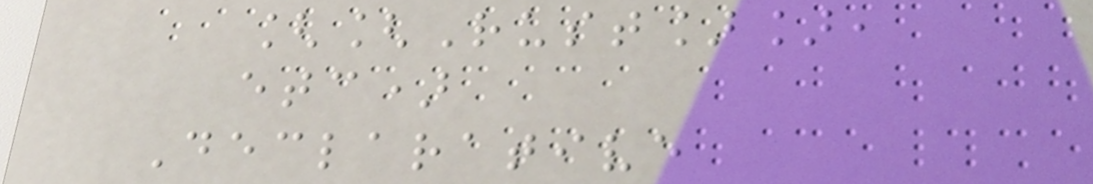[[Rust]],
etc)
Declarative
